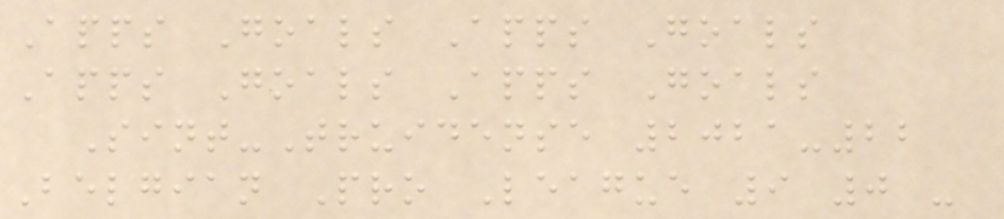Apps Goals Apps Goals
Apps Goals Apps Goals
Sint-Truidense 2021-22
Belgian Pro League 9 0 -
